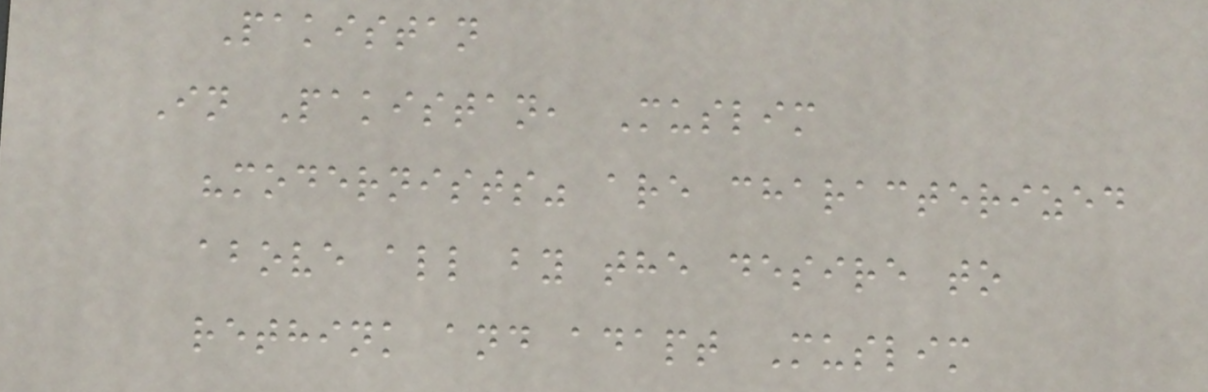Pakistan
In Pakistan, Muslim
"modernists" are characterized
above all by the desire to
rethink and adapt Muslim
